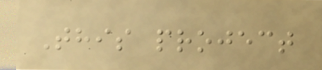This project
